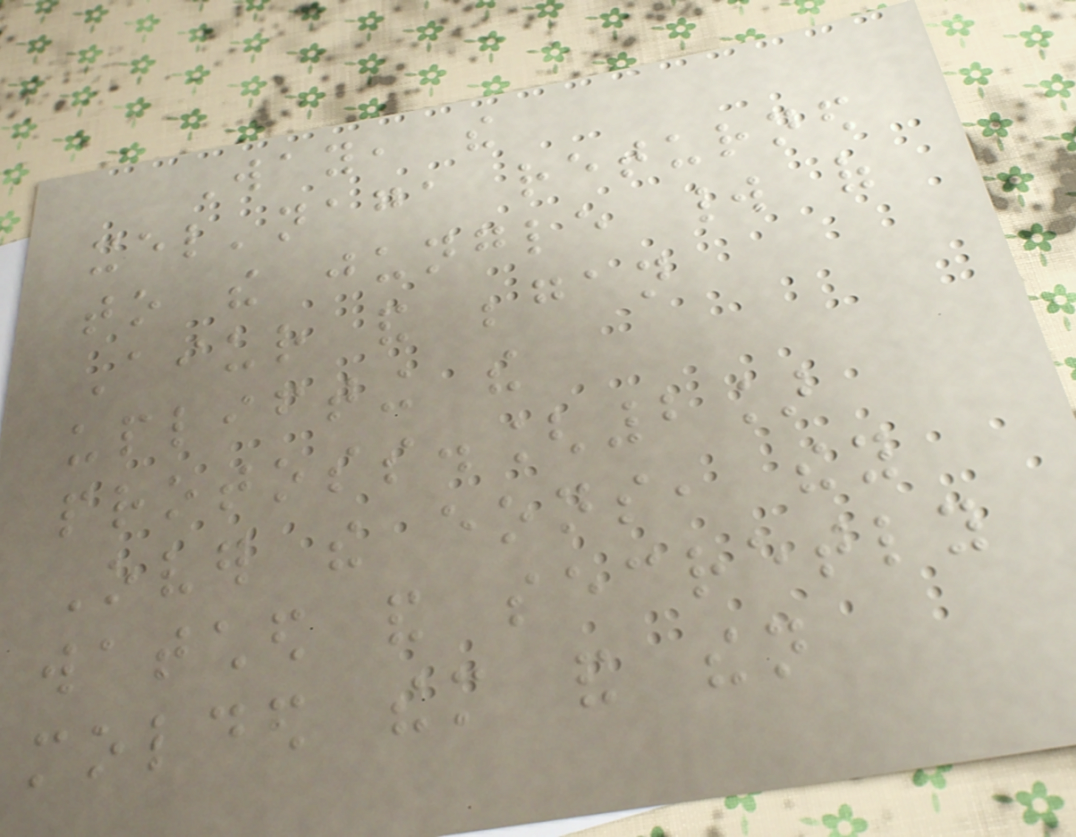Way, the
xel'naga returned
to the jungle world of
Aiur and began
uplifting the
protoss.[2]
Over the eons, they
watched and secretly
molded them and then
